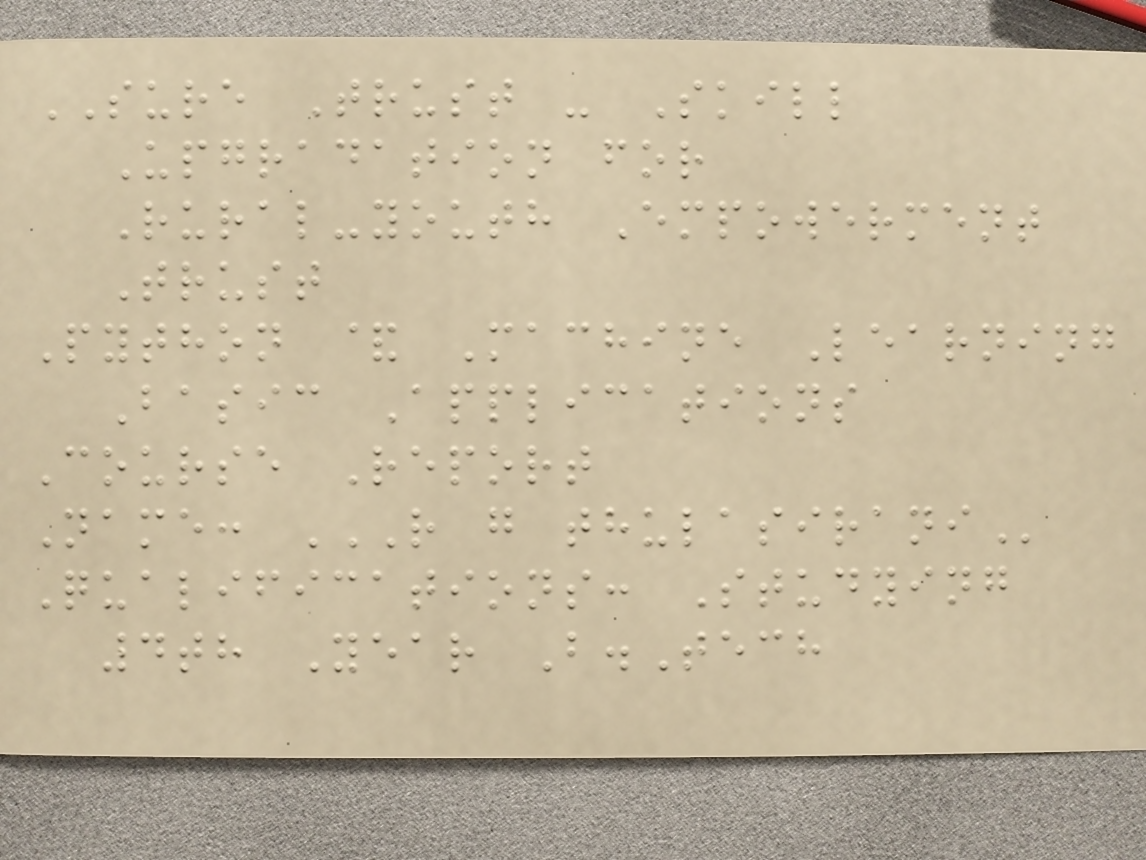SURE Trust - Skill
Upgradation for
Rural-youth Empowerment
Trust
Python & Machine Learning
Basic Applications
Course Report
Name: R G THULASIRANI
Qualifications: Studying
4th Year B.Tech
